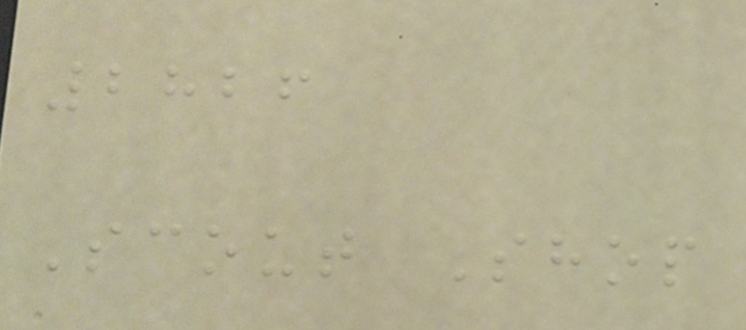2826
Scout Shop
